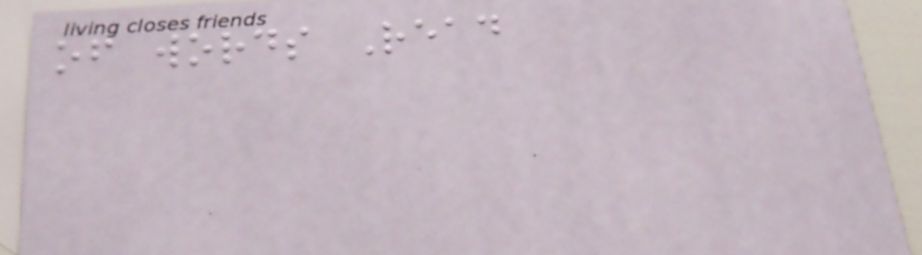of words Read
